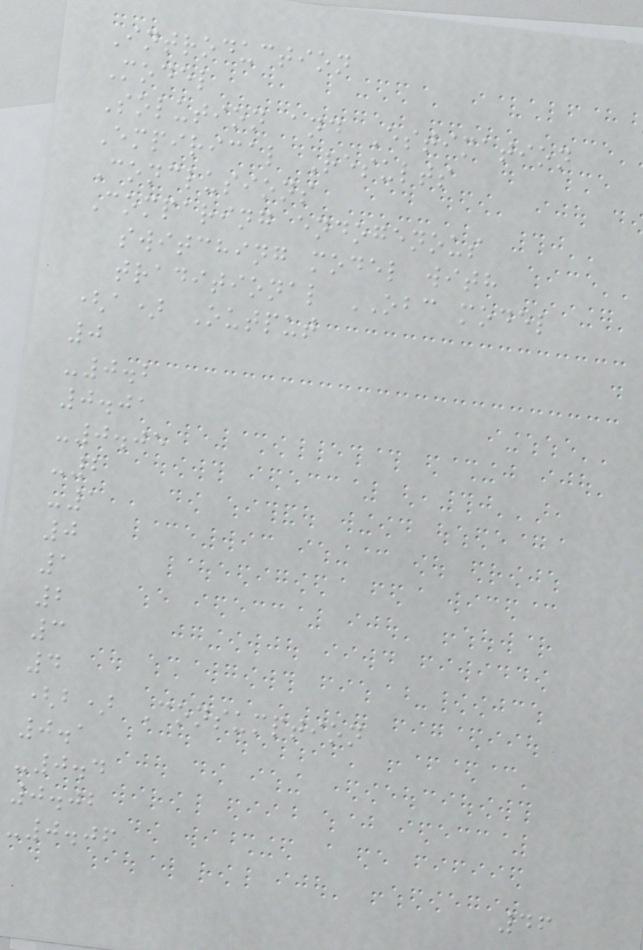Introduction
Model
Solution and Estimation
Empirical Results
Conclusions
Comparing endogenous
switching model with
traditional OBC model
(a) Output
0
-0.2
0.01
-0.05
-2
-1
0
1
2
3
4
(b) Consumption
0.1
-0.4
0.02
-0.06
46
